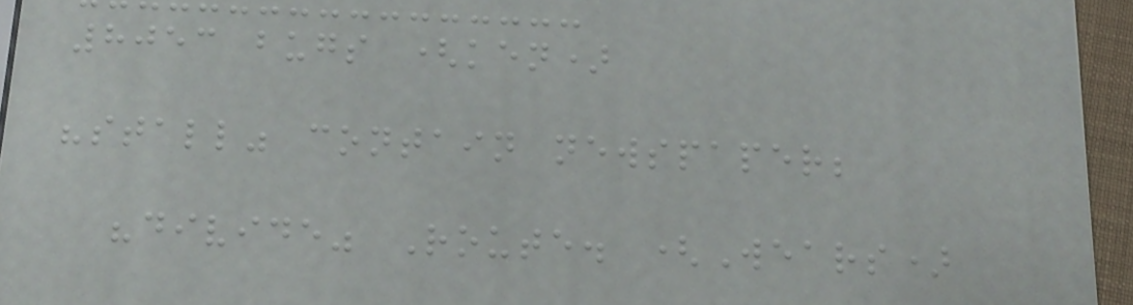8053 bugs (ken)
"stall" contain newspaper;
"divide" Route. (Wears)
